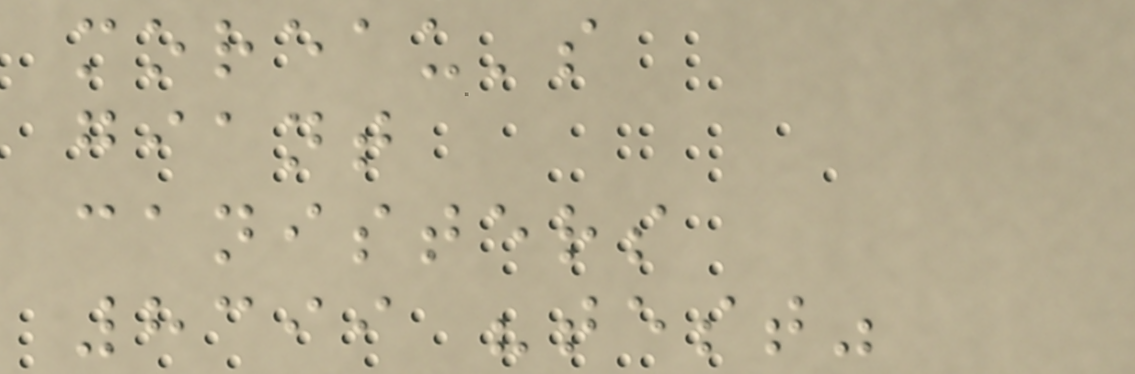moreau's
giant
canisters
8399 "test"
